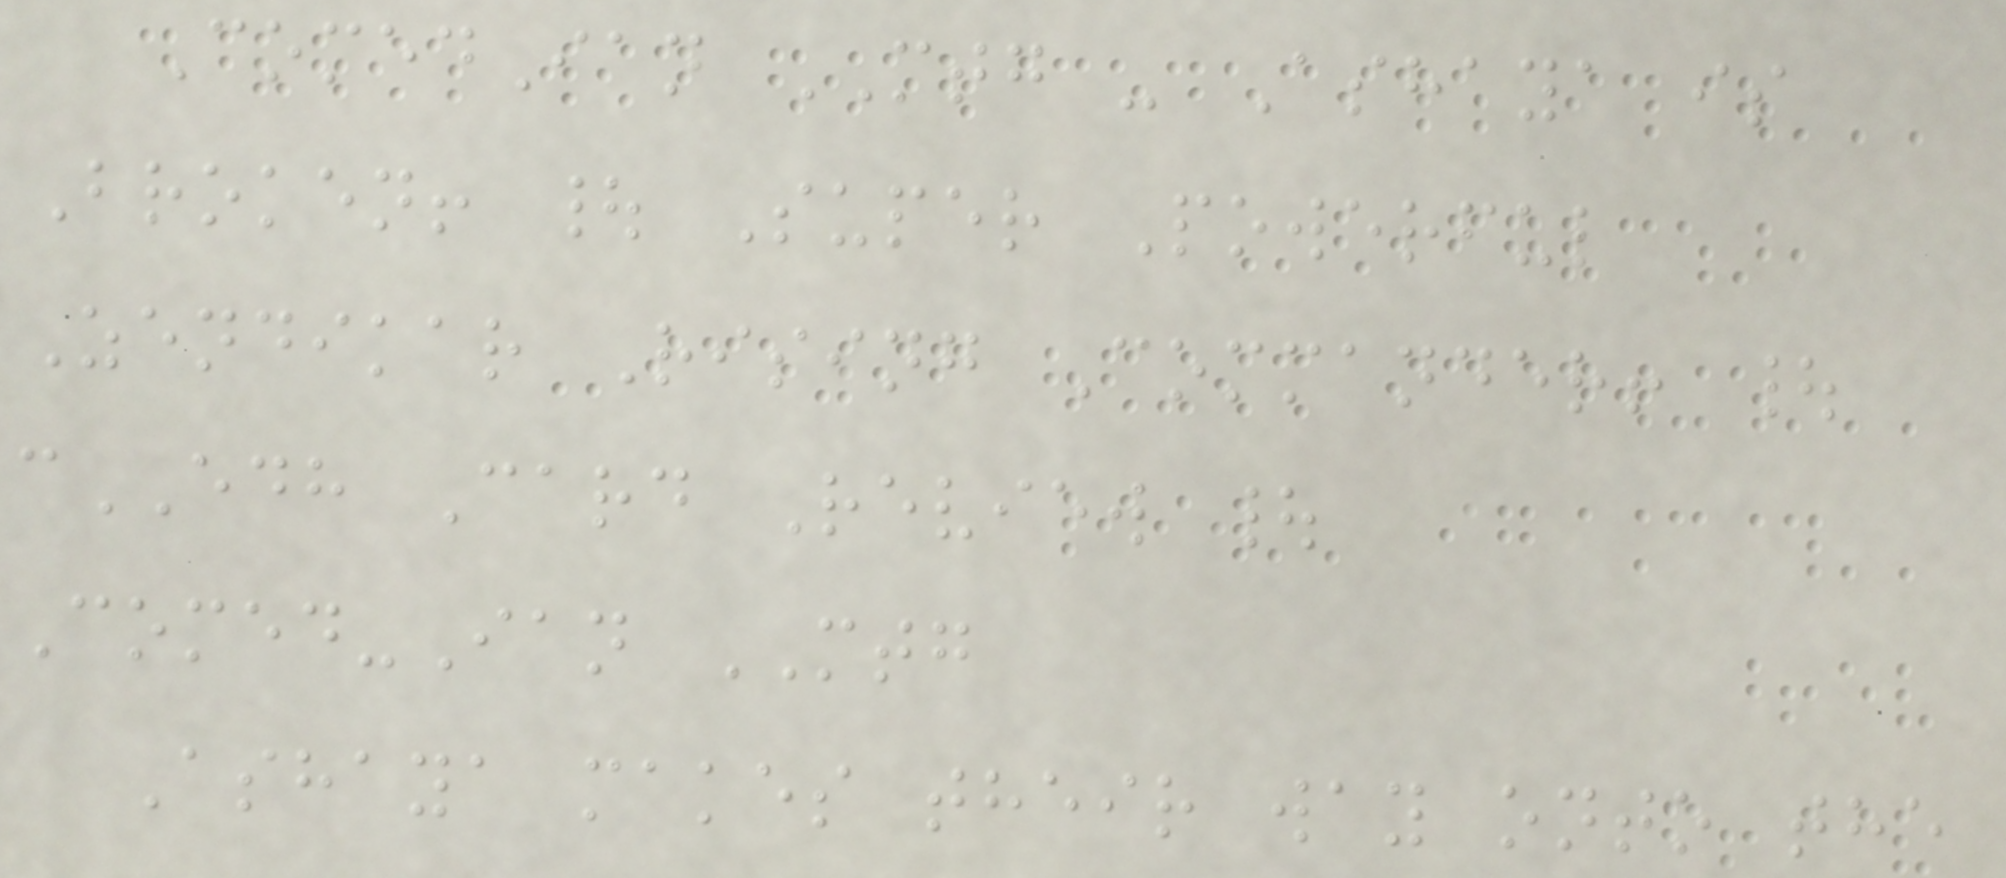ComedIan MTG - Ashaya is
Broken! | Super Powerful
Zendikar Rising Commander! |
cEDH Card Review |
Comed-Ian MTG
Ashaya makes their way onto the
